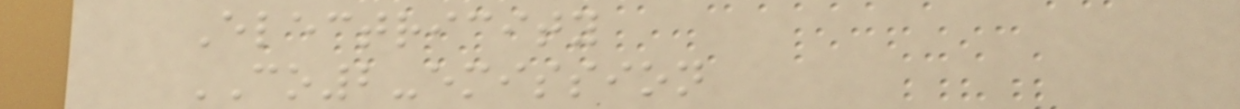Electricity
CO2-emission
